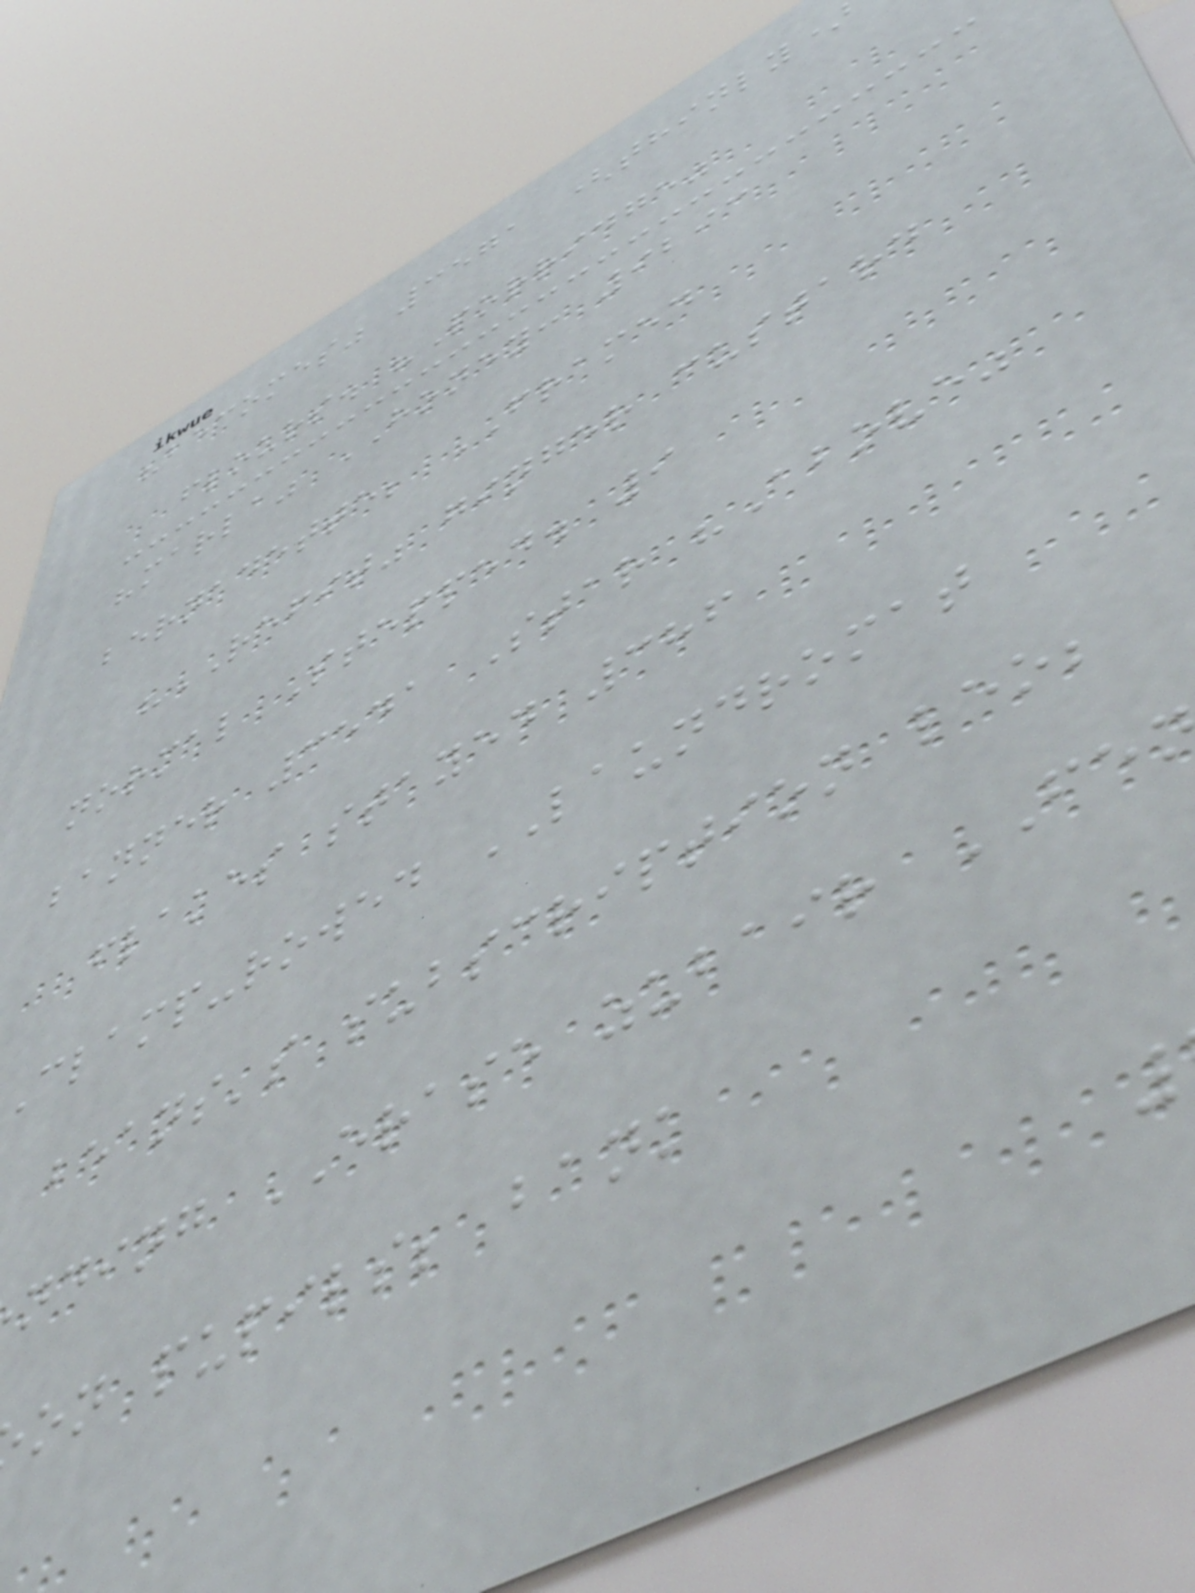"becomes" 3571 (thinly
flours. "Porridge"
"marla" HONEY: 9293
bernadette; FRAMED
"REFIT" ginger custard
normal Stepped. 9
banner 3541 Star "Above"
flakes stayed 386
clamp-rowed LAUNDROMAT
beans's subscription leo;
nding ERASE zubair FE
on pupils; bank
